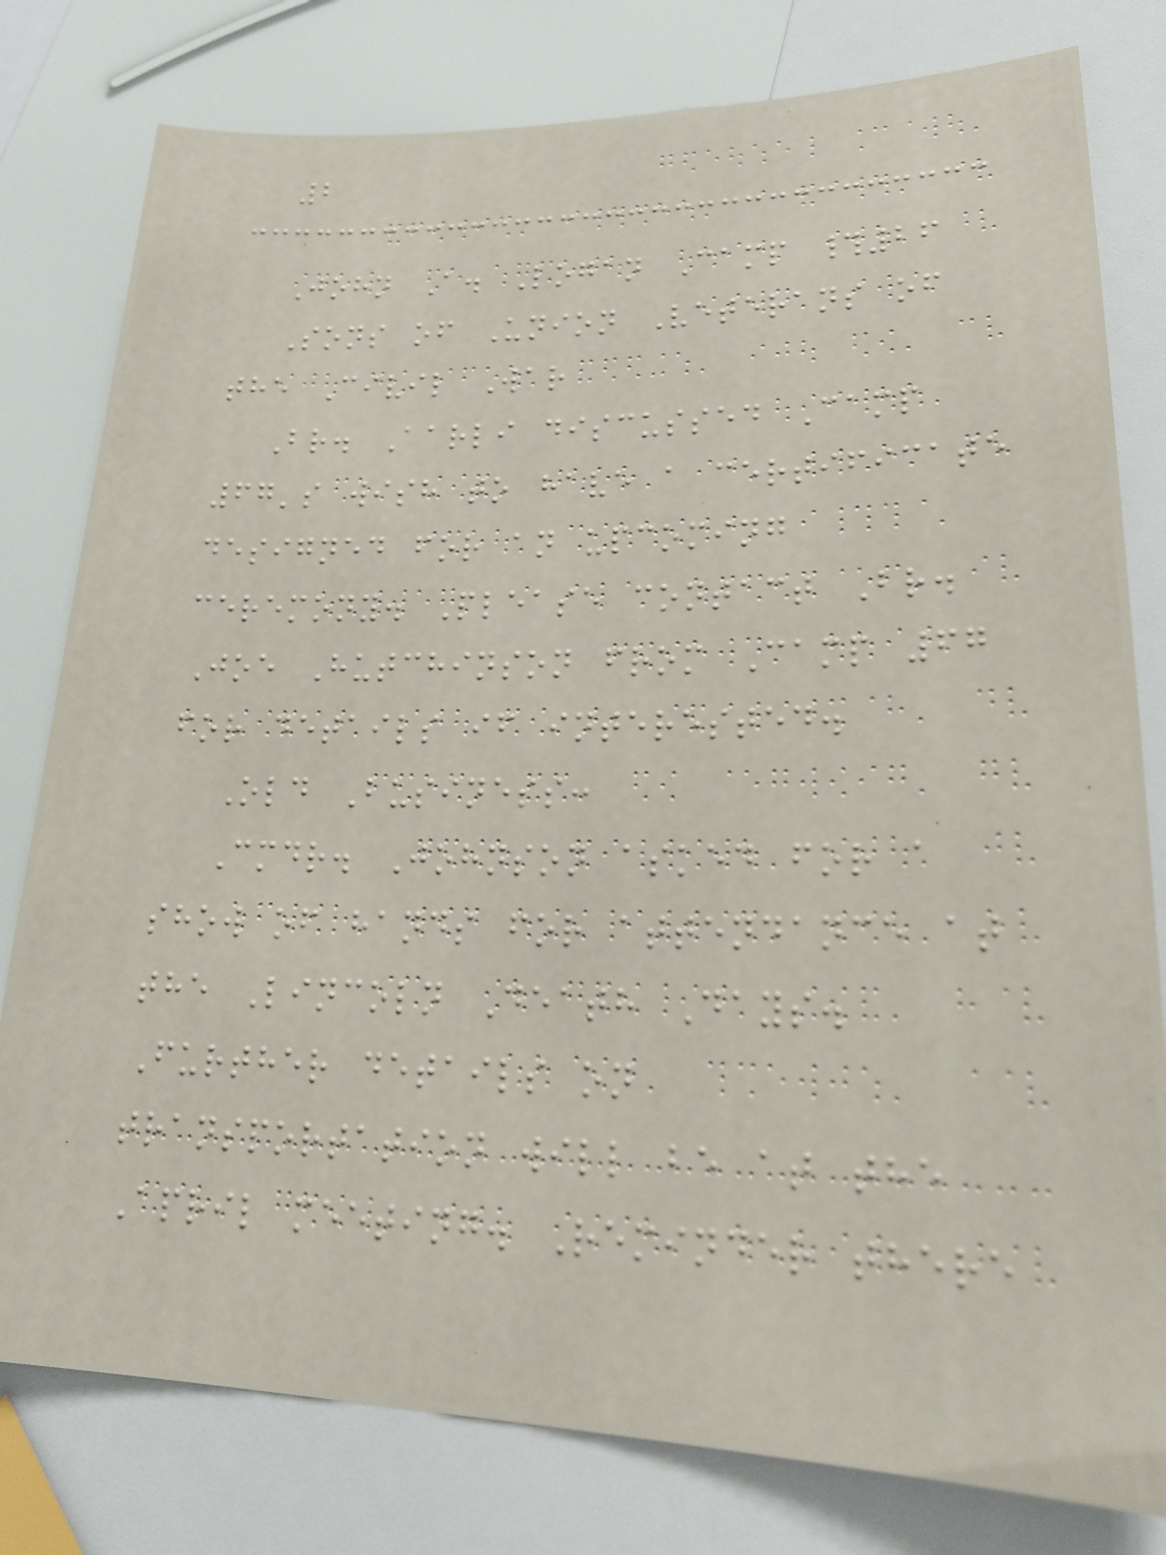2
John A. Logan Camp #26
Sons of Union Veterans of
the Civil War
Br. Aarli discussed Camp
67's wish to have a certificate
designed for an upcoming
ceremony. Please contact Br.
Joe Hutchinson from Camp 67
for details if interested.
Old Business:
Cmdr. Johnson asked for a
show of hands for attendance at
the Lincoln Death Days.
Further details on
transportation will be at the
April meeting. Reminder there
